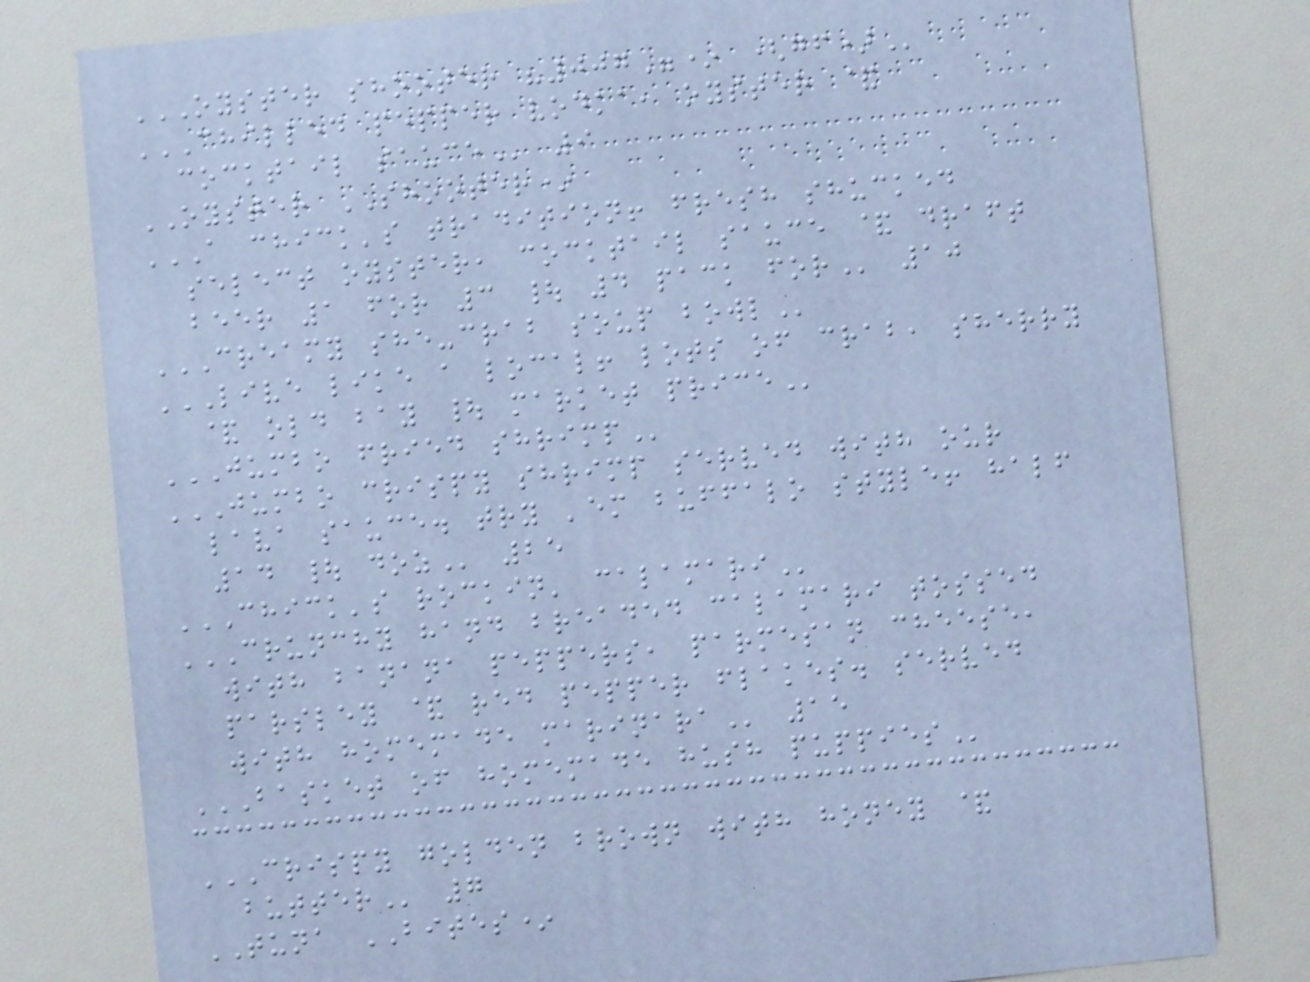OYSTER SHOOTER "007"* (GF)
CHILLED PEPPER VODKA, OYSTER &
COCKTAIL SAUCE 9
OYSTER SHOOTER*
A CHICK'S TRADITION! FRESH SHUCKED
SELECT OYSTER, COCKTAIL SAUCE & DRAFT
BEER 1 FOR 3 | 4 PACK FOR 10
CREAMY SHE-CRAB SOUP BOWL
LIVE LIKE A LOCAL! LOTS OF CRAB, SHERRY
& OLD BAY | MARKET PRICE
JUMBO FRIED SHRIMP
JUMBO CRISPY SHRIMP SERVED WITH OUR
LAVA SAUCE. TRY 'EM BUFFALO STYLE! HALF
14 | DOZ 25
CHICK'S ROCKIN' CALAMARI
CRUNCHY HAND BREADED CALAMARI TOSSED
WITH BANANA PEPPERS, PARMESAN CHEESE,
PARSLEY & RED PEPPER FLAKES. SERVED
WITH HOMEMADE MARINARA 15
BASKET OF HOMEMADE HUSH PUPPIES
CRISPY GOLDEN BROWN WITH HONEY &
BUTTER 7
TUNA BITES*
